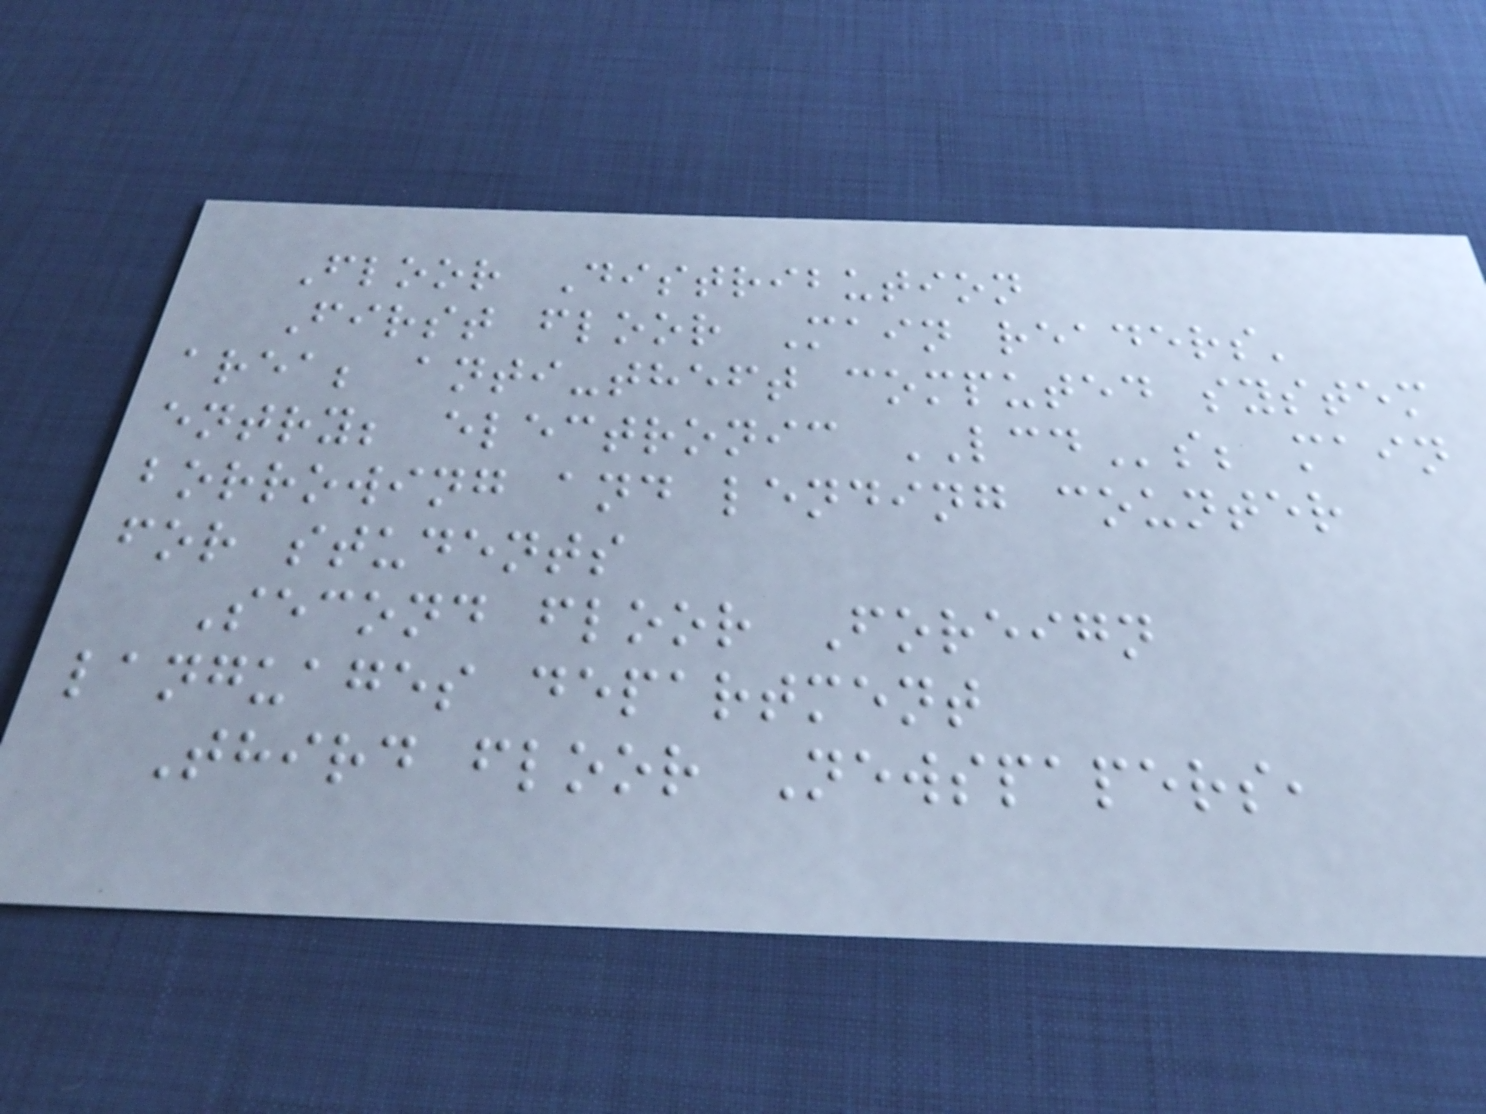Floor Distribution
First floor Main readers'
area; anti-theft computed system
entry; electronic LCDs; main
borrowing and lending counter
for students
Second floor Foreign
languages department
Third floor Newspapers,
